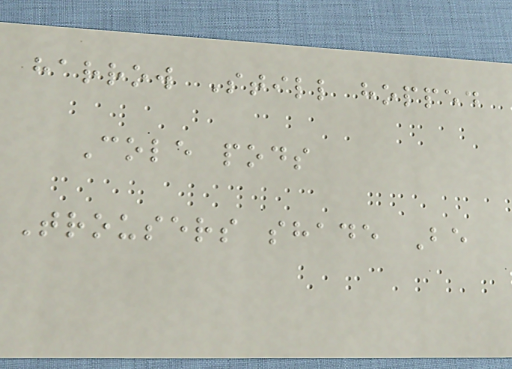harrow Still hopped
Cole pods
Trousers shade Be
